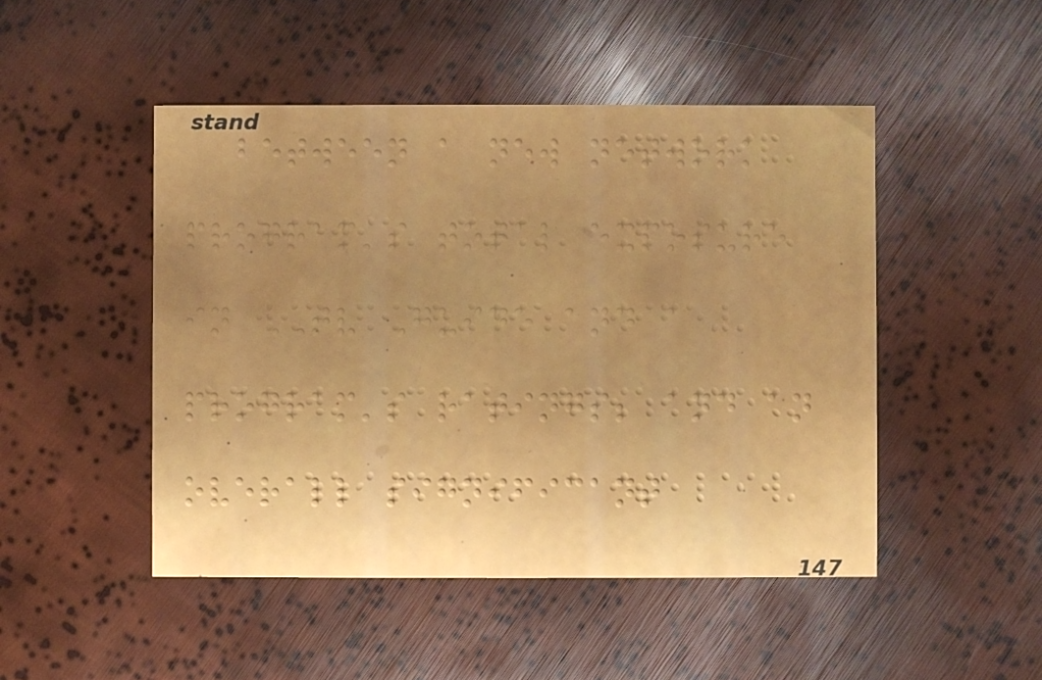between a new network
program's total exposure
in TV Guide and a
program's ratings; and an
overall significant
